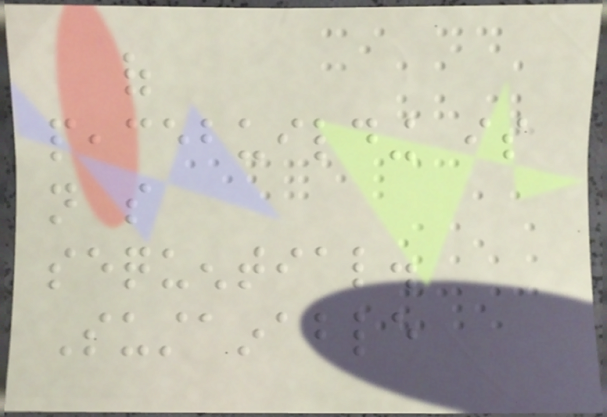of
peacebuilding is
not so
sequential.
Sustainable
